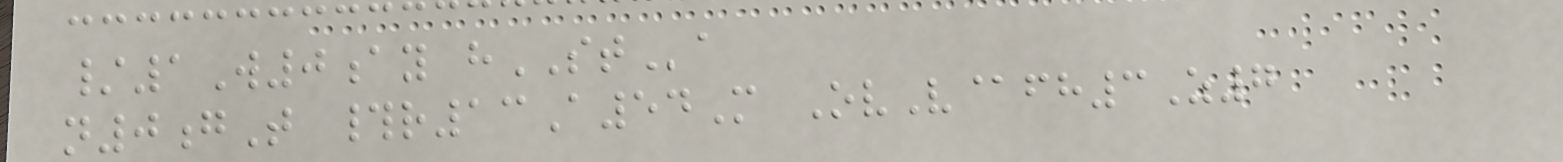/1W0ay hSTa
n0gT #r13A54M OvV@fh3Z7
